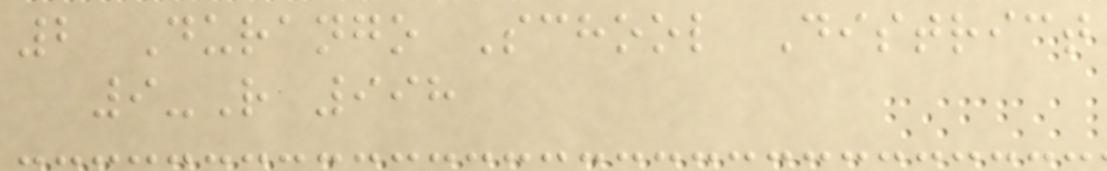2 Durango School District
9-R 998
